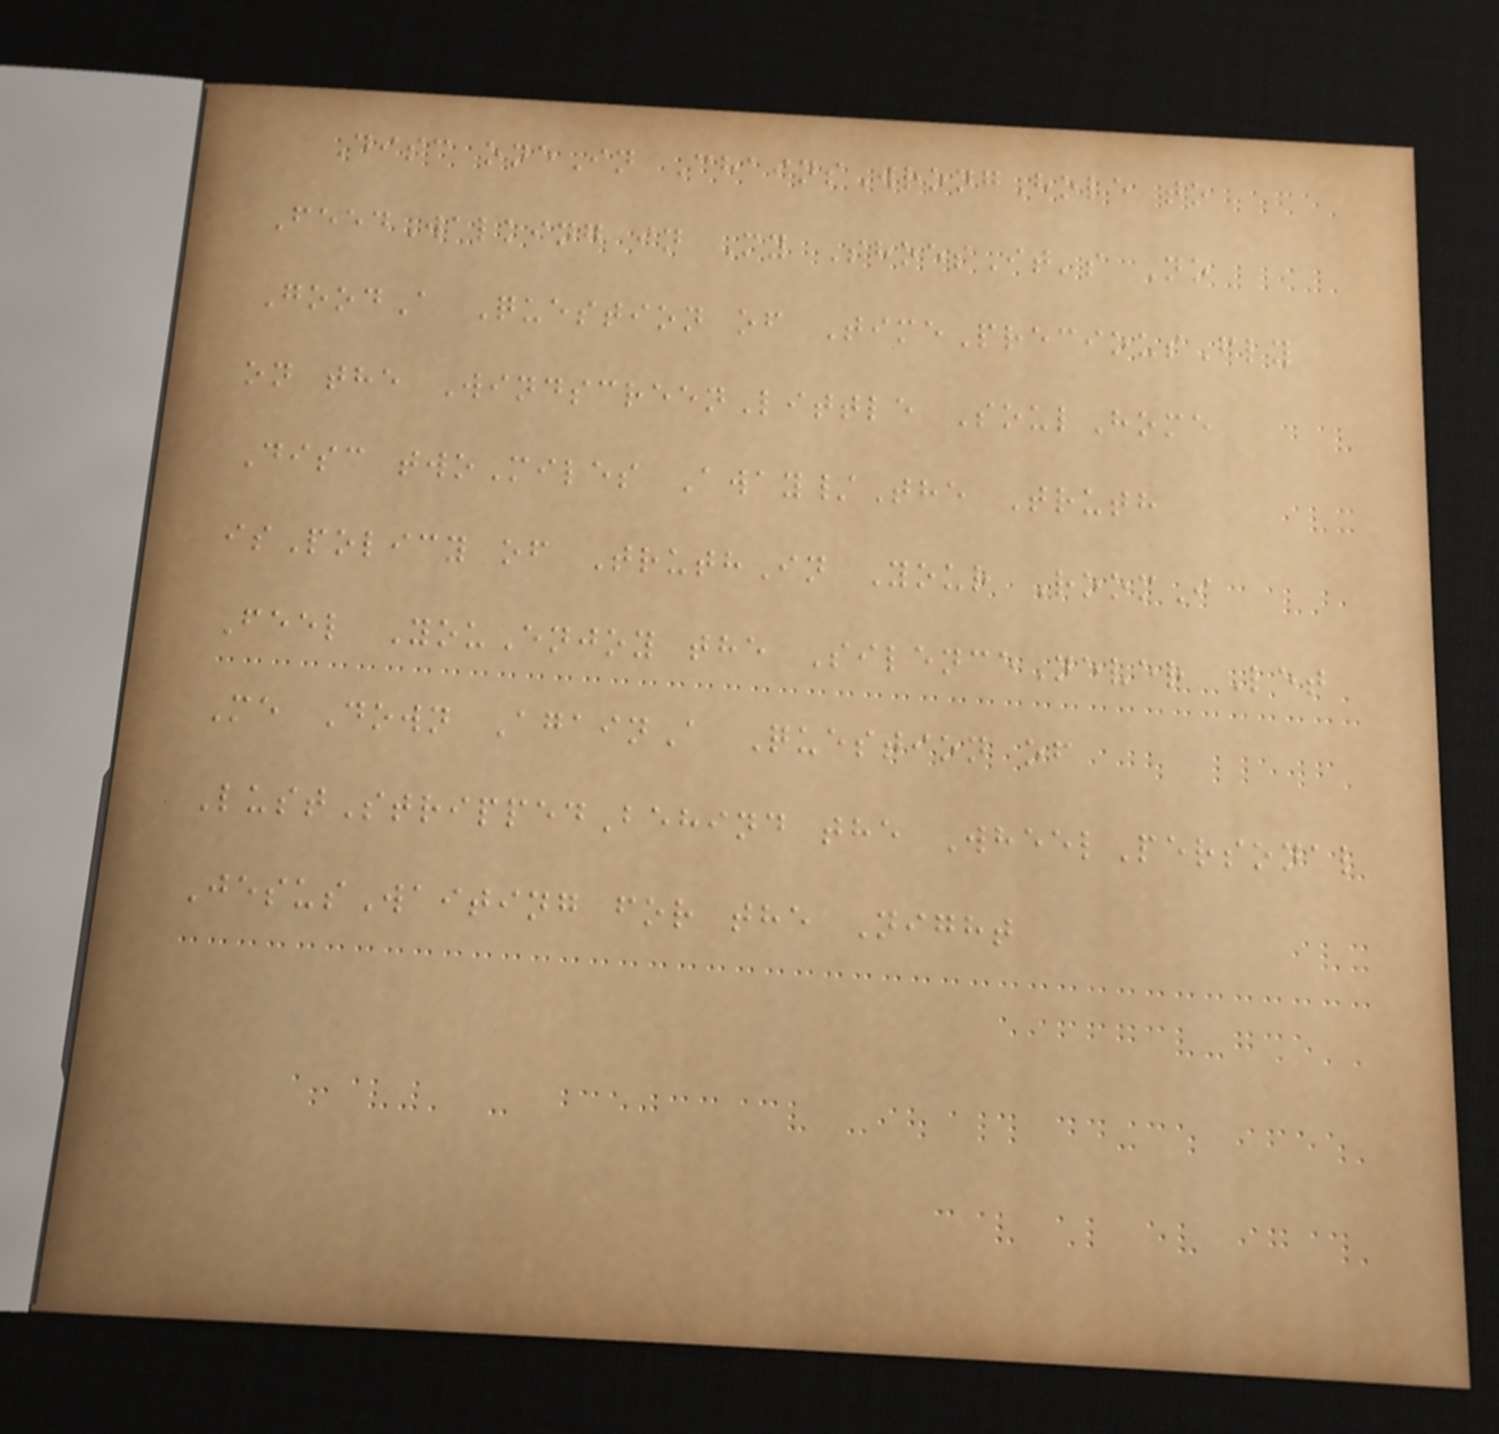Disc oneIn ChainsWrongHole to
FeedWalking in My ShoesIt's No
GoodA Question of TimePreciousFly
on the WindscreenLittle SoulHome
Disc twoMiles Away/The Truth
isPolicy of TruthIn Your RoomI
Feel YouEnjoy the SilenceNever Let
Me Down AgainA Question of
LustStrippedBehind the WheelPersonal
JesusWaiting for the Night
